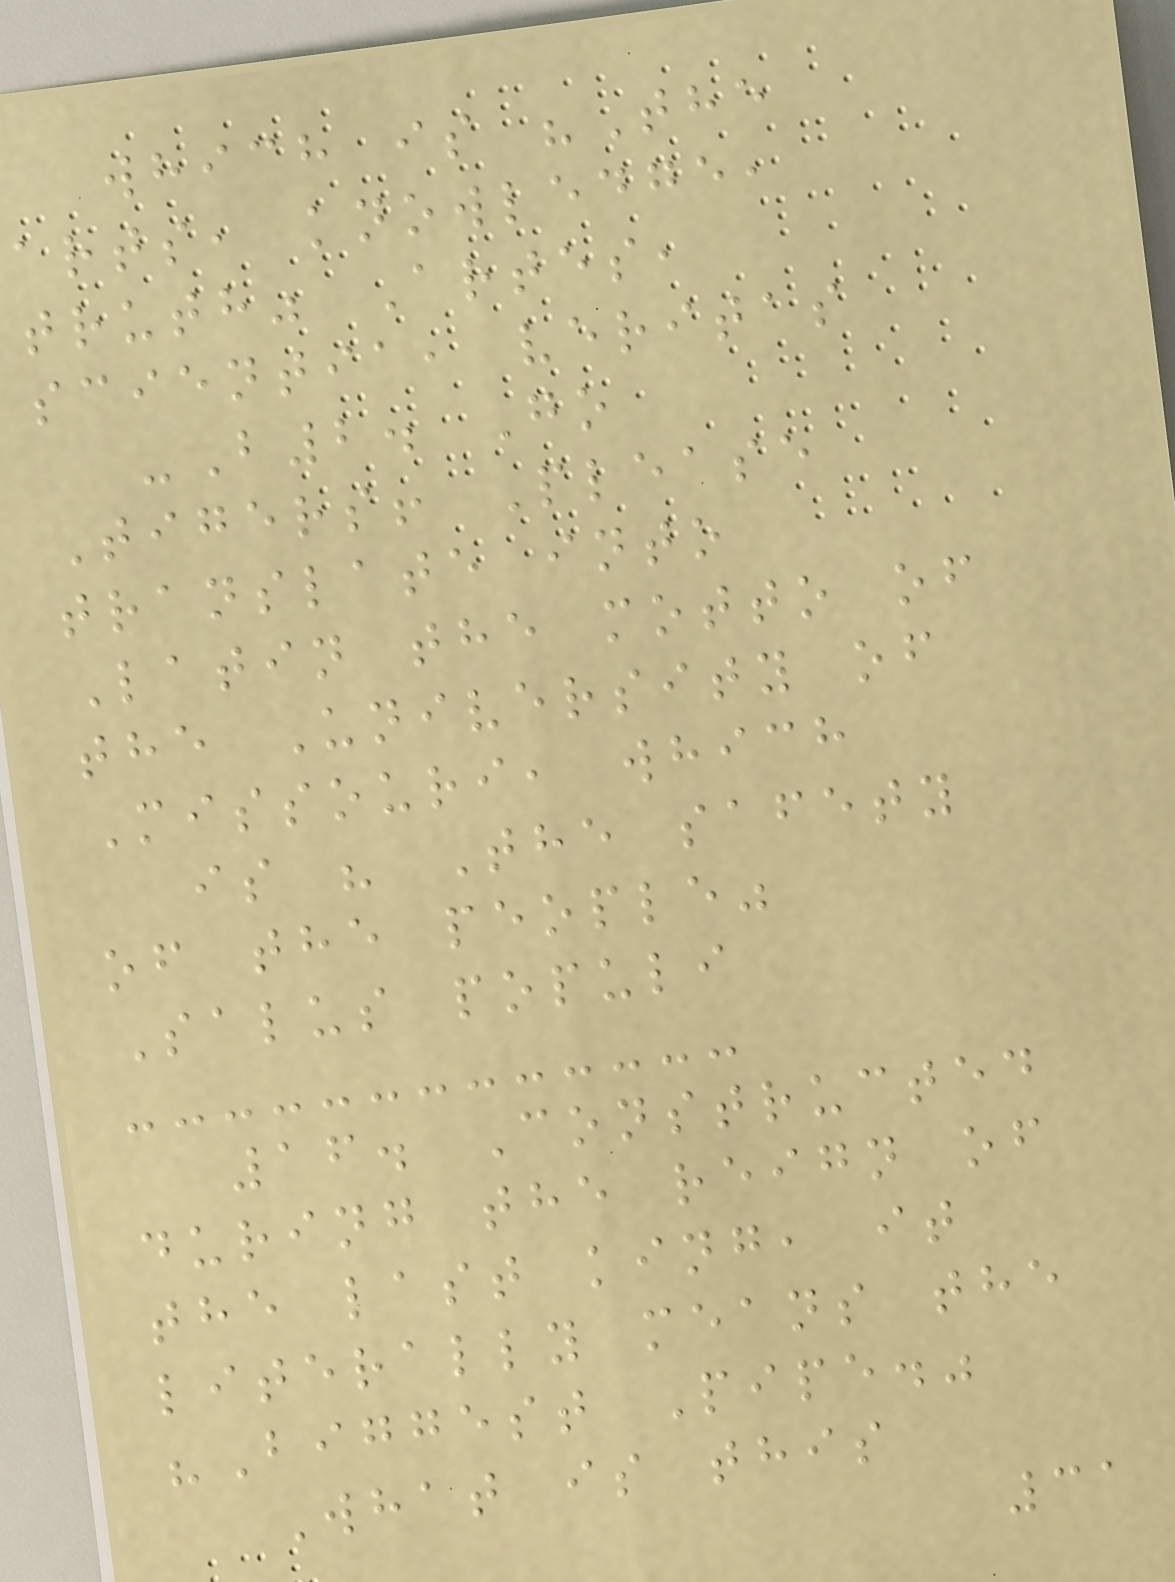which is "The
arts, knowledge,
truth" Artes,
scientia, veritas
-B2. Go
Tigers! Please
translate into
Latin the motto of
the University of
Missouri, which
is " The safety
of the people"
Salus populi
16. Constructed
during the reign of
the last king, it
literally means the
"Biggest Pipe."
What is this
31
